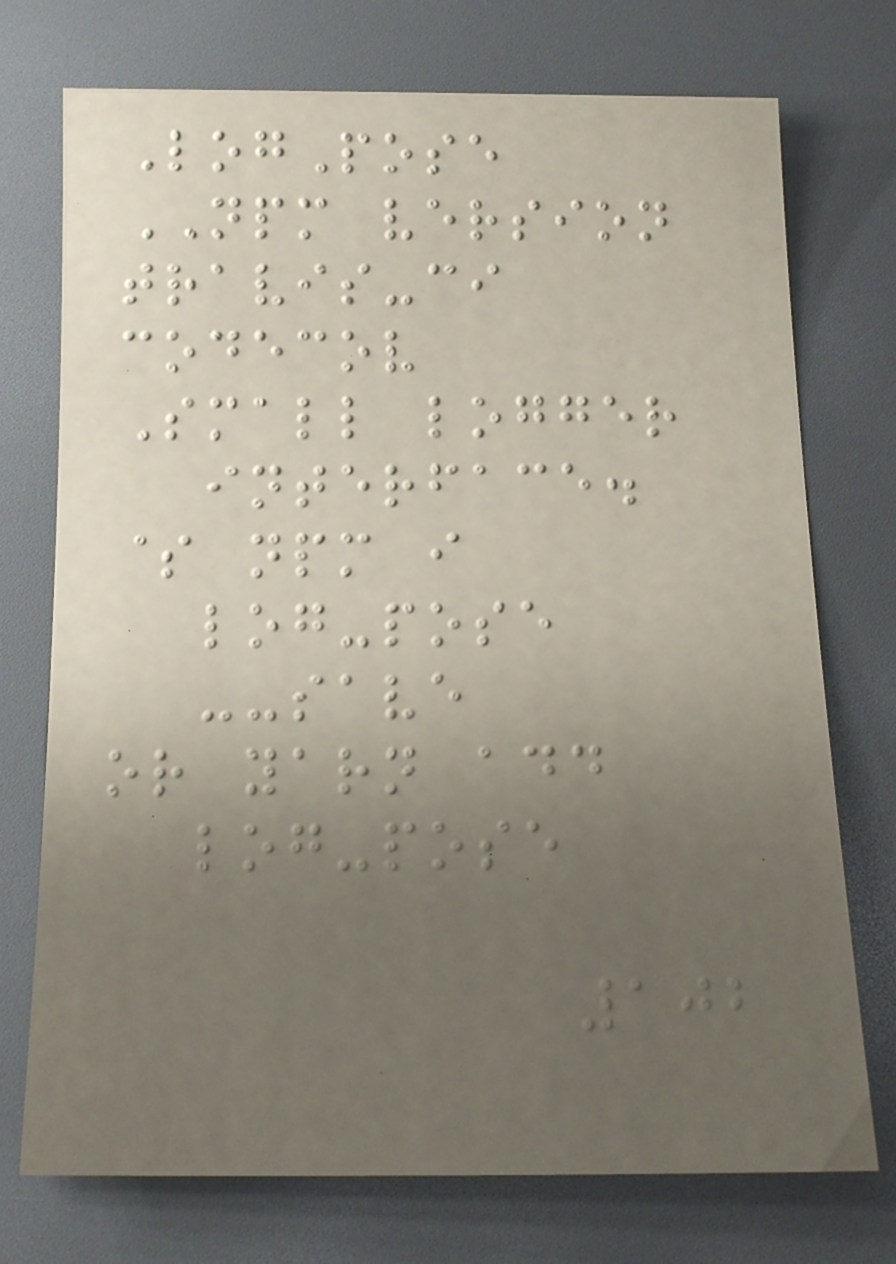LogPose
NPM version
travis-ci
codecov
Small logger
interface.
$ npm i
log-pose
--save
or yarn add
log-pose
102
